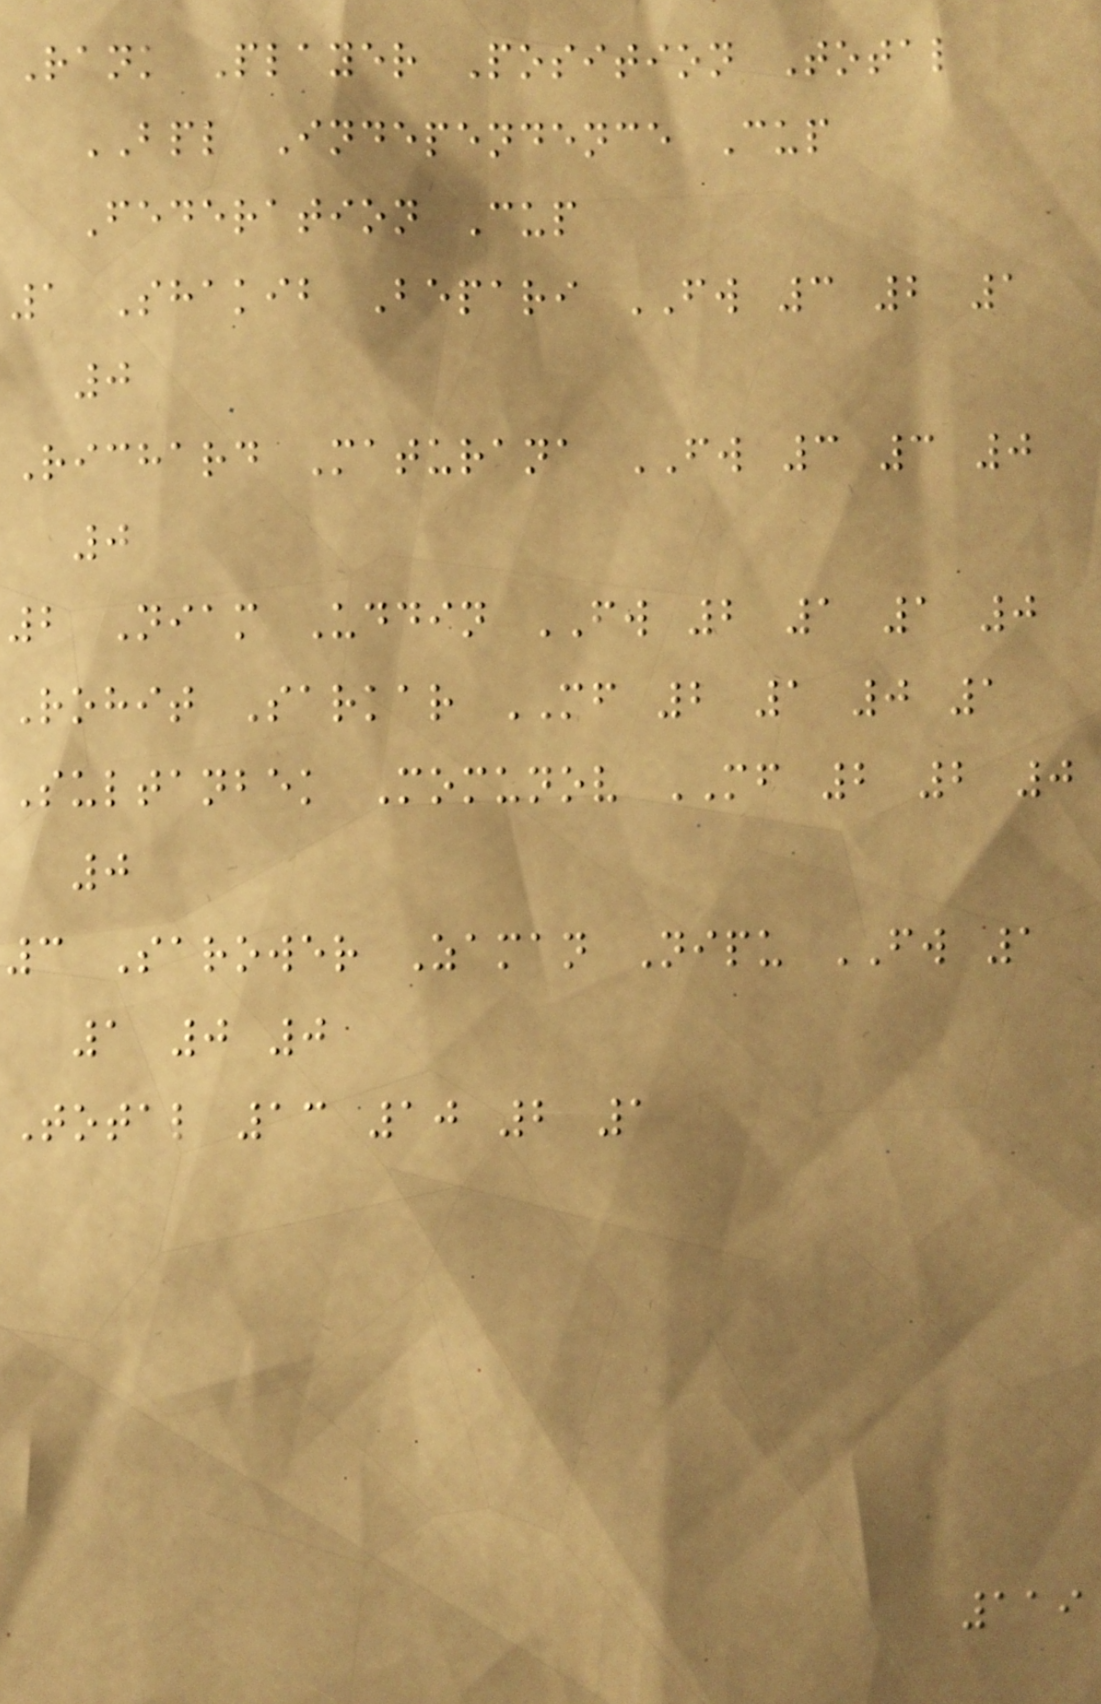Rank Player Position Total
BPL Independence Cup
Federation Cup
1 Shakib Bepari FW 3 2 1
0
Richard Maturana FW 3 3 0
0
2 Niam Uddin FW 2 1 1 0
Rohit Sarkar MF 2 1 0 1
Sultanbek Momunov MF 2 2 0
0
3 Sarower Zaman Nipu FW 1
1 0 0
Total 13 10 2 1
119
